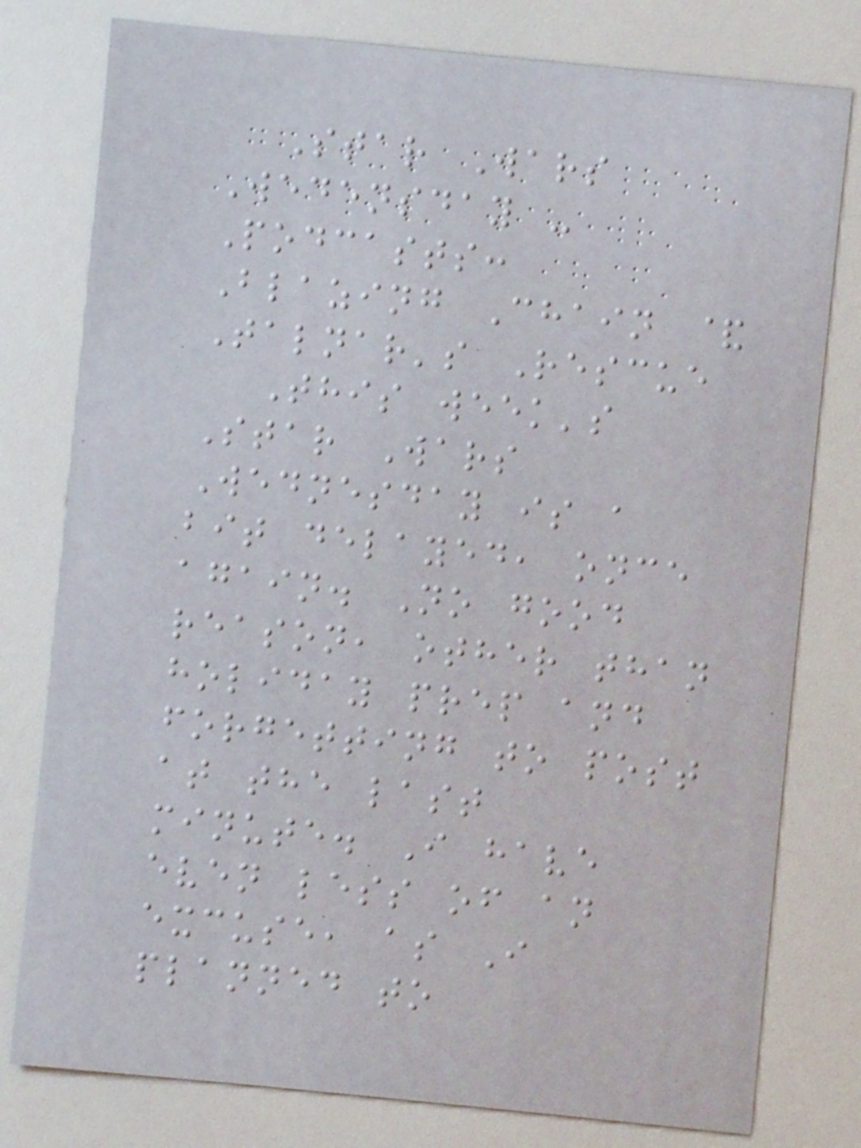Star Wars
Wedensday -
Podcasts:
Blazing Chain &
Talnar's Rescue
This week's
Star Wars
Wednesday is a
bit delayed, once
again. No good
reason, other than
holiday prep and
forgetting to post
at the last
minute. I have
even less of an
excuse, as I
planned to
